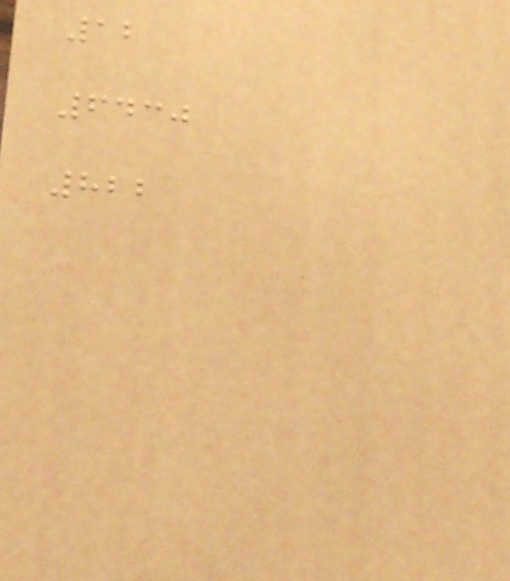12
6430
822
